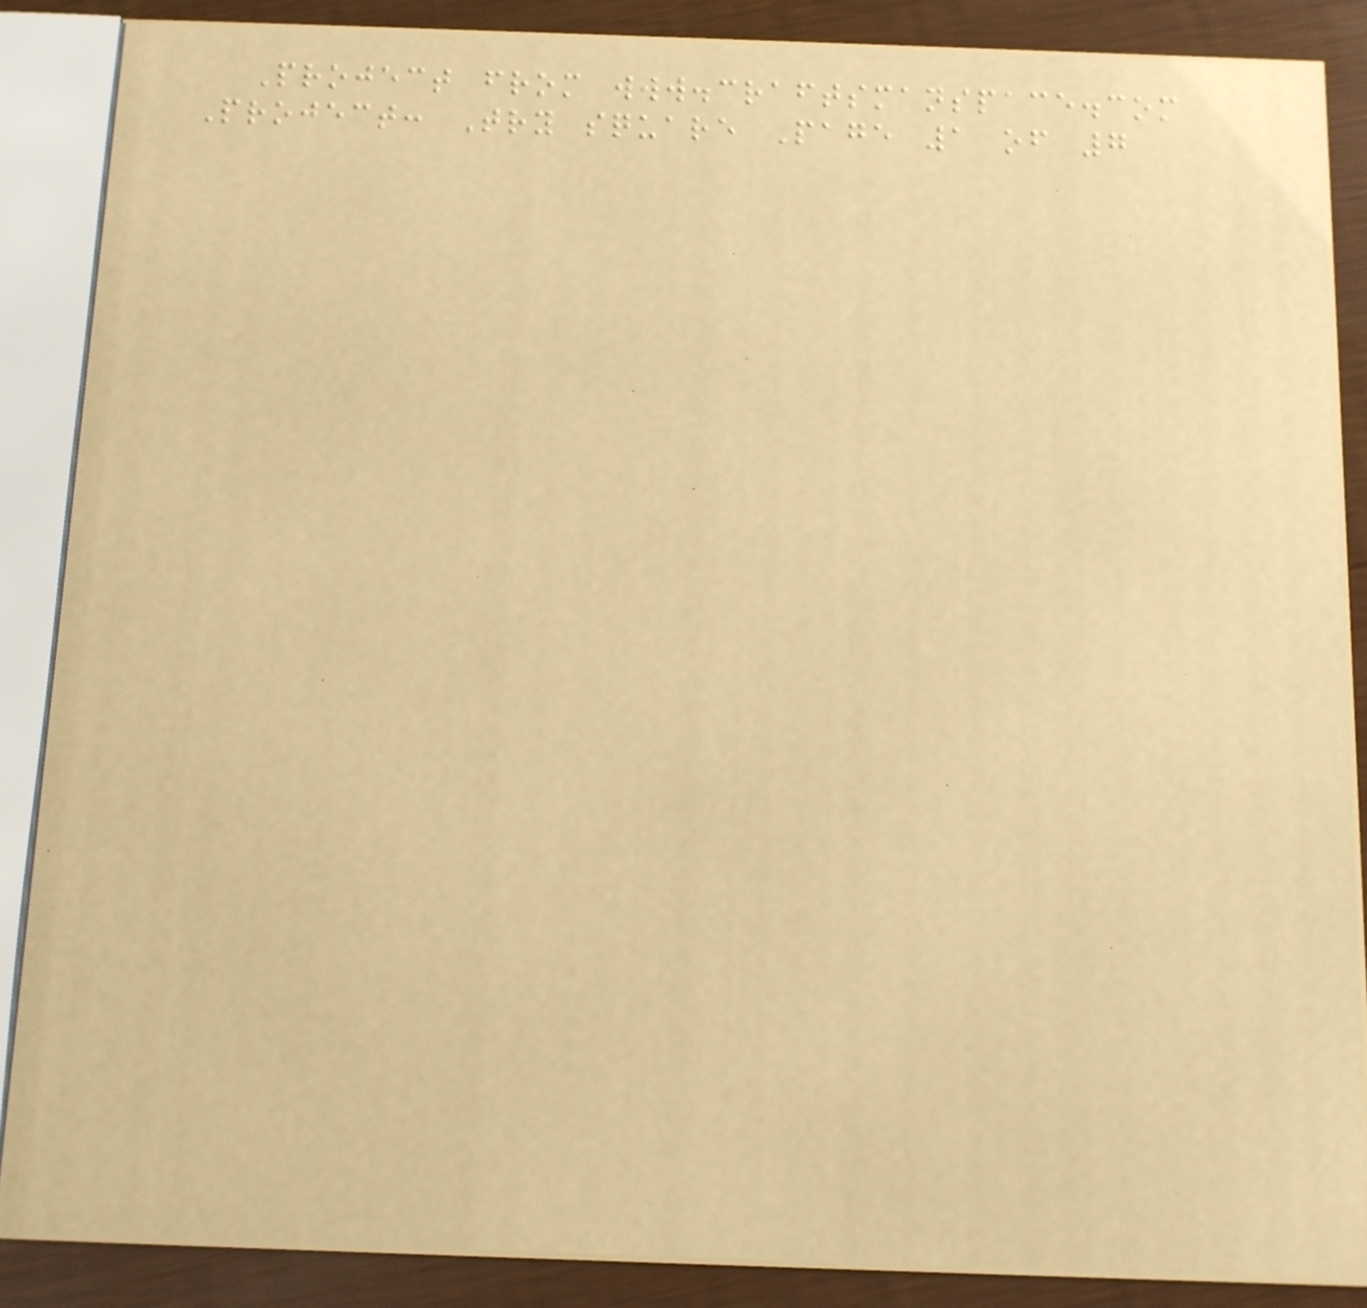Project from www.craftsmanspace.com
Project: Try square Page 1 of 7
